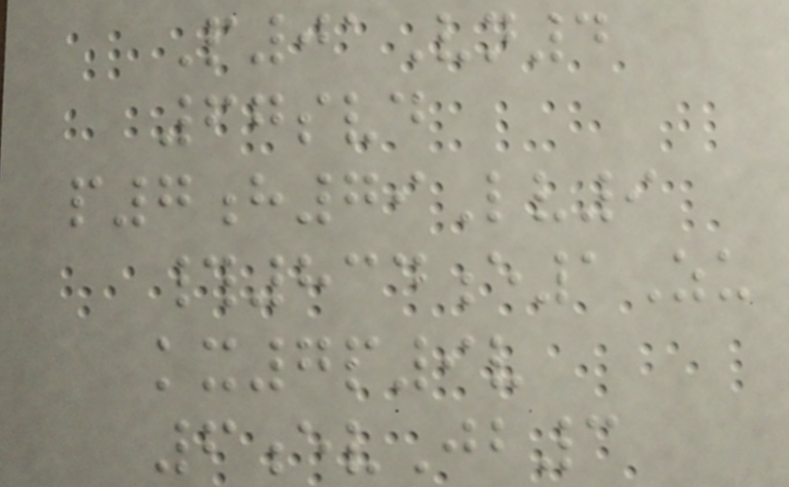P01Vn4
67svd
p7h79Lv9
#834e1Zu
kx7p9v
6evJb3
